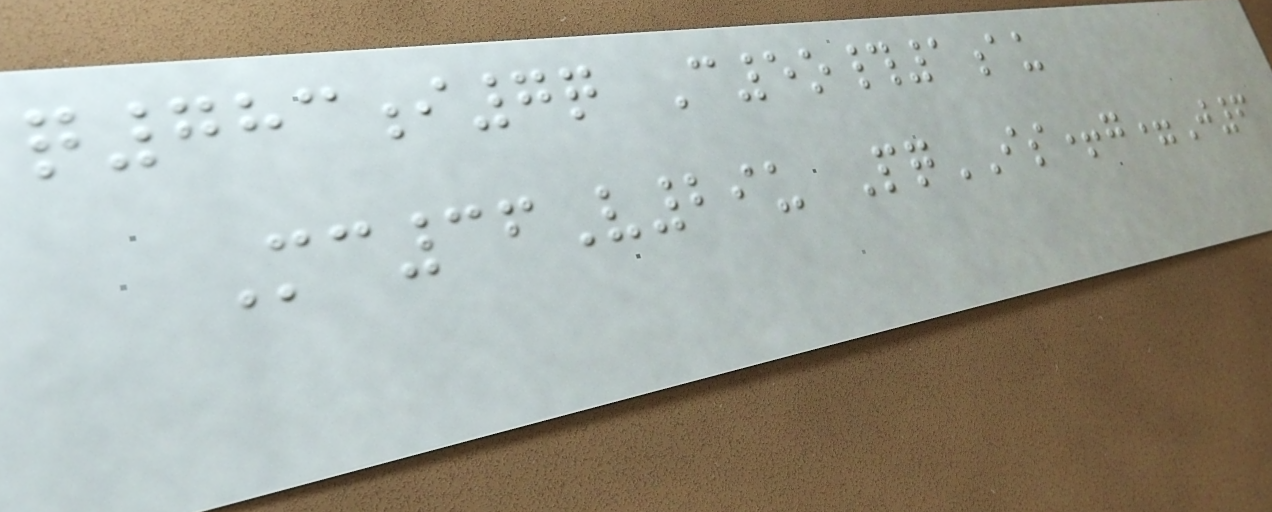q783i7q C5o#1au
Mc36V29u PqIS+g=J6
